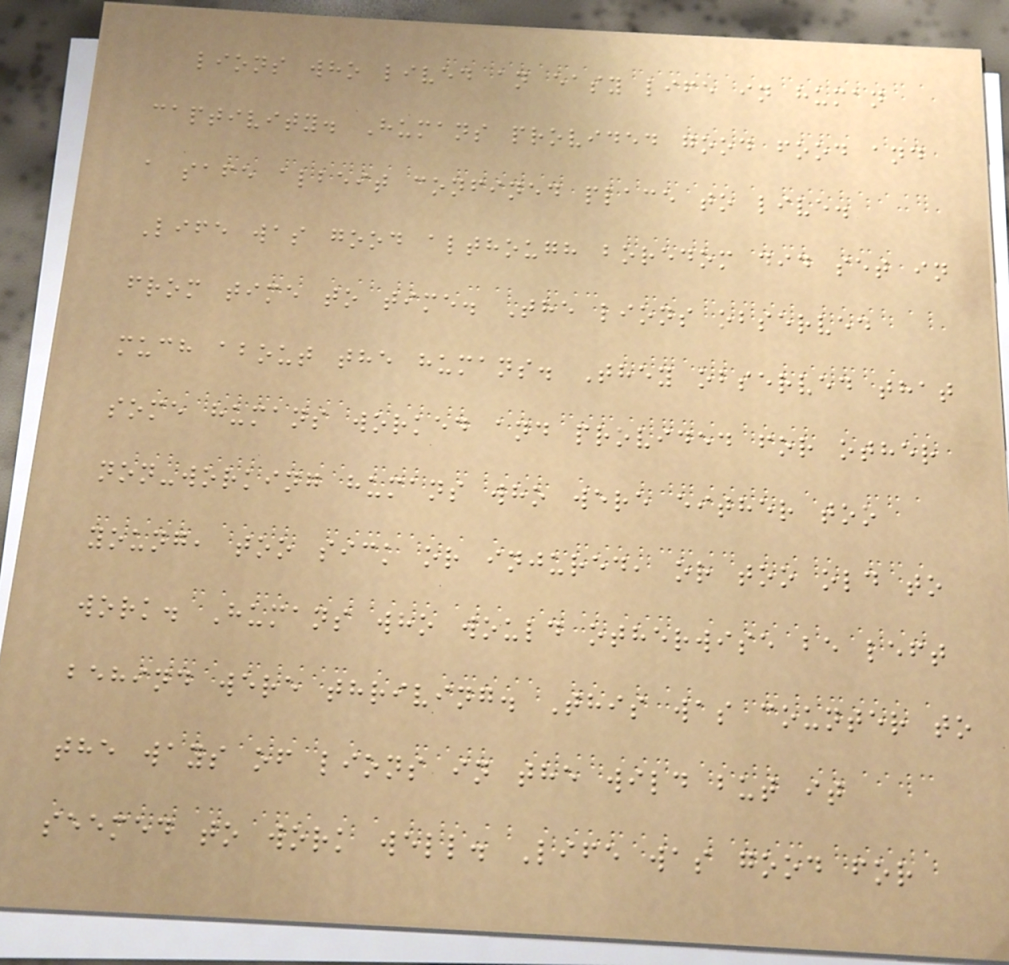lions who lived an easy life in human
captivity. Humans provided good food and
a safe albeit confined place to live.
Life was good although boredom did set in
from time to time. The lions observed
much about the humans. They observed that
some humans worked and provided for other
non-working humans who were either too
young, too sick or injured, or too old to
work. Humans who would otherwise be left
behind were thriving. This was counter to
the ways of lions in the wild but it
seemed to work well. Life was good for
